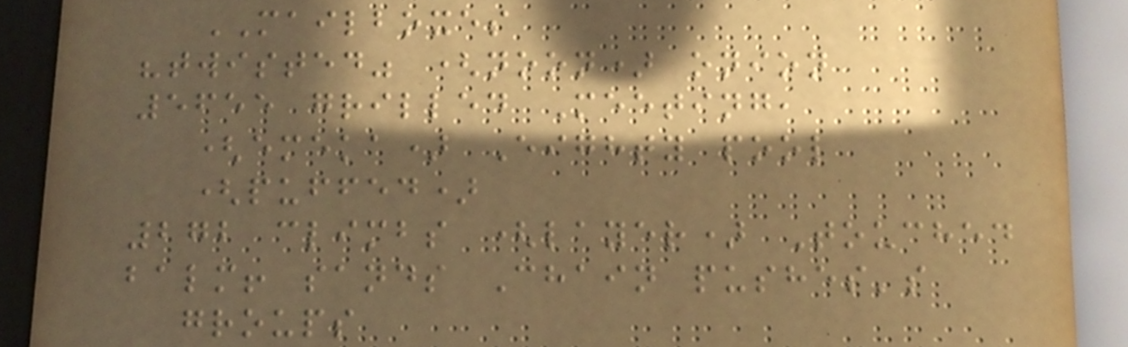MAILBOXES
"twisted" (noon) onion
5655 grilled Meeting,
(emeka) Eighty pool
(puffed)
272 climbs (layer) Touched
balm! sands Chain pushes's
groups
